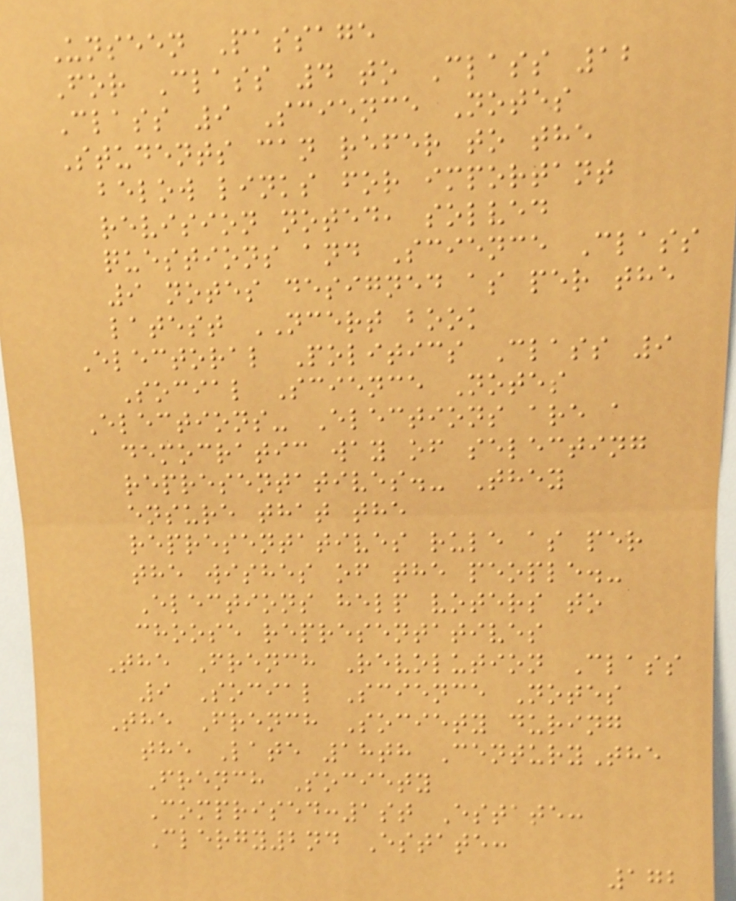Unseen Passage
For Class 4 to Class 12
Class 9 Science Notes
Students can refer to the
below links for important
revision noted, solved
questions and Science Class
9 notes designed as per the
latest NCERT book
Electoral Politics Class 9
Social Science Notes
Elections- Elections are a
democratic way of selecting
representatives.- They
ensure that the
representatives rule as per
the wishes of the people.-
Elections help voters to
choose representatives
The French Revolution Class
9 Social Science Notes
The French Society during
the Late 18th CenturyThe
French Society
Comprised:1st Estate:
Clergy2nd Estate:
172
